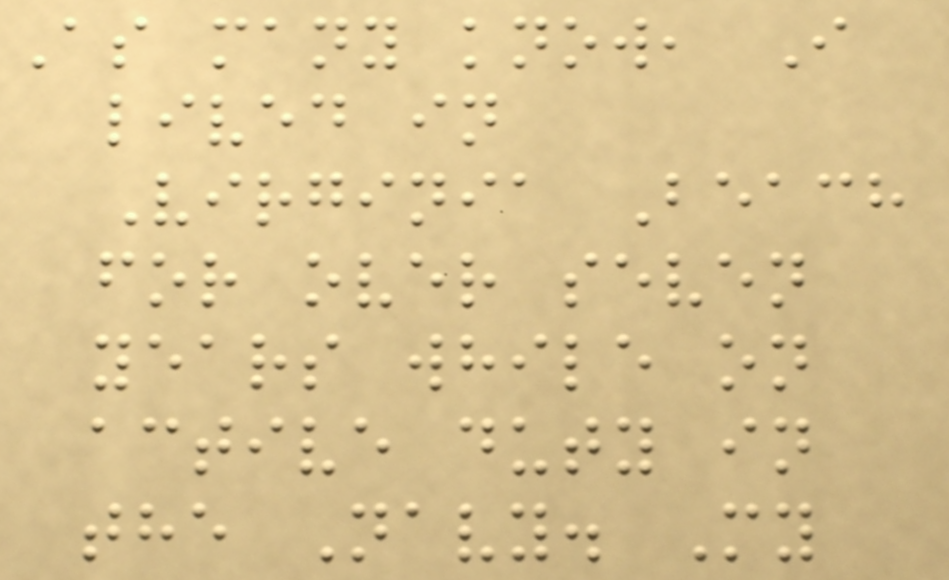As many know, I
lived in
Virginia Beach
for over seven
years while on
active duty in
the Navy. My
